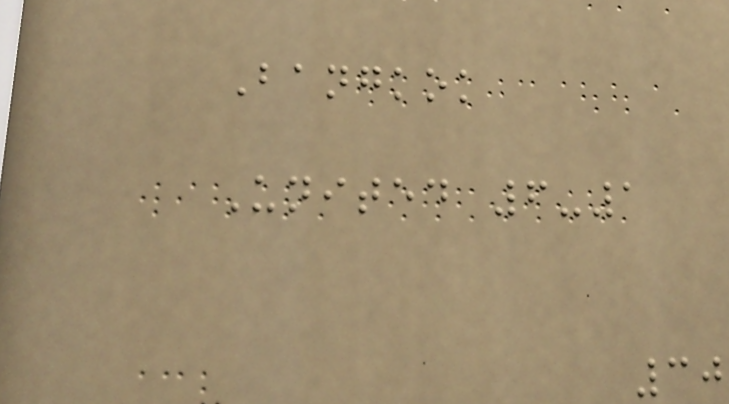Bangkok
United 6-1
30
